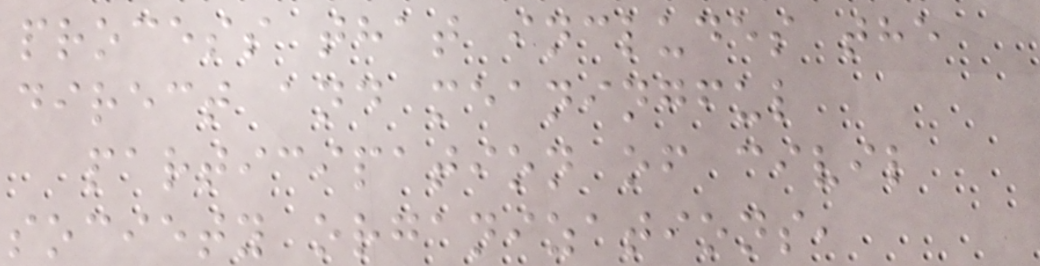process that includes the
direct and meaningful
participation of civil
society organizations,
